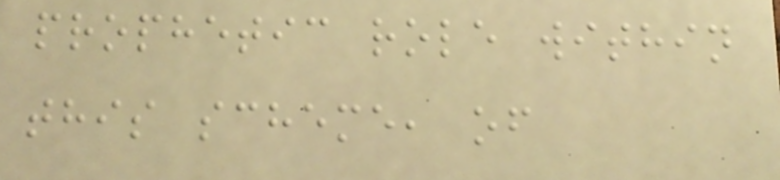prophetic role within
this scheme, of
